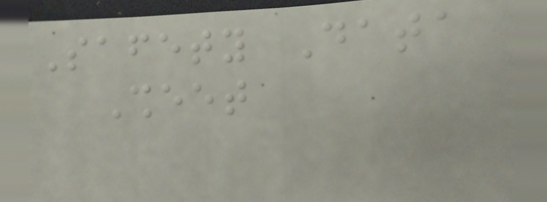Safety Data
Sheet
